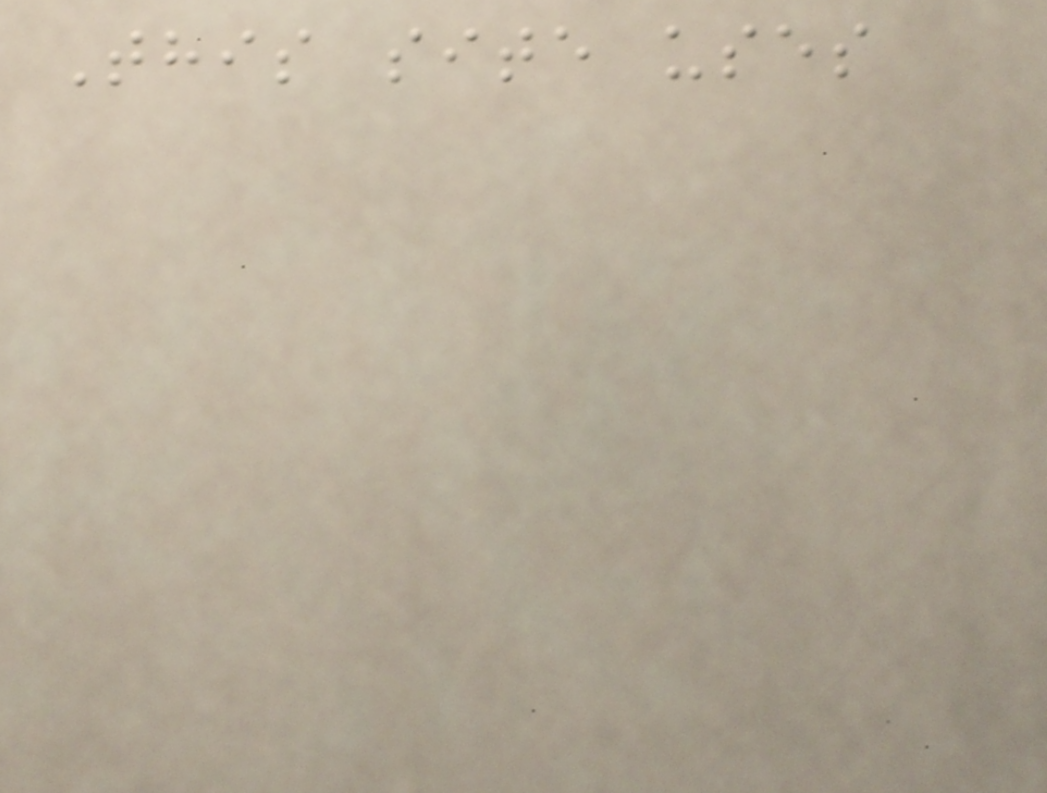This site uses
